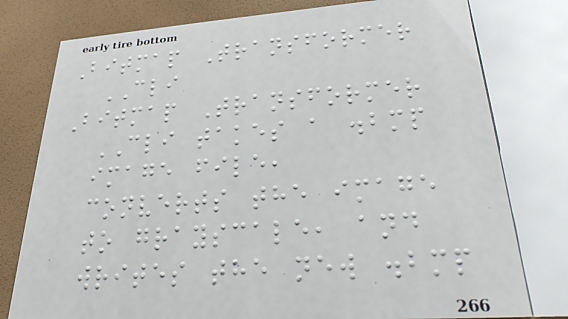Bitmap Transformer
CLI
Bitmap Transformer
CLI takes a .bmp
image file,
converts the image
to grayscale, and
writes the new .bmp
